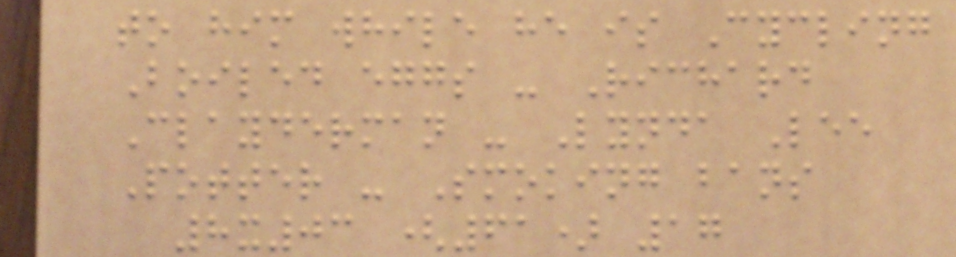to him while he is Cycling
Boiled eggs - Richard
Clayderman - Lynda Lee
Potter - Smoking bans
8x03 (61) 17
